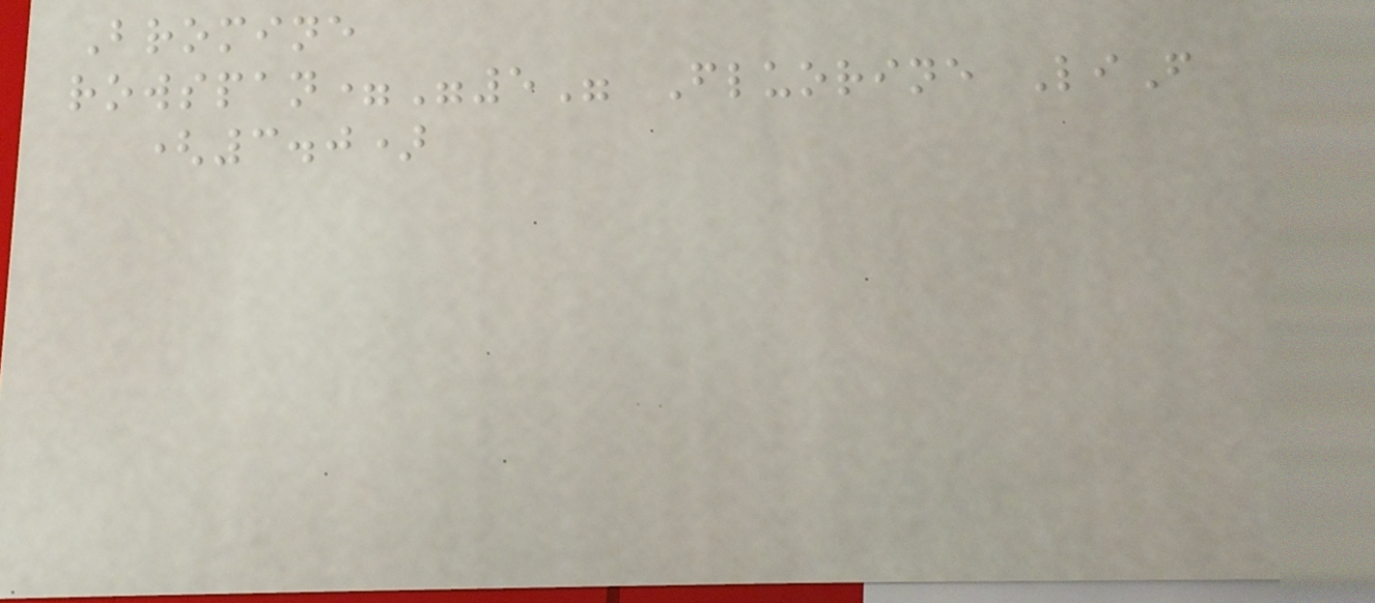Bromine
rowspan="5" Fluorine LiF
(3.0)
